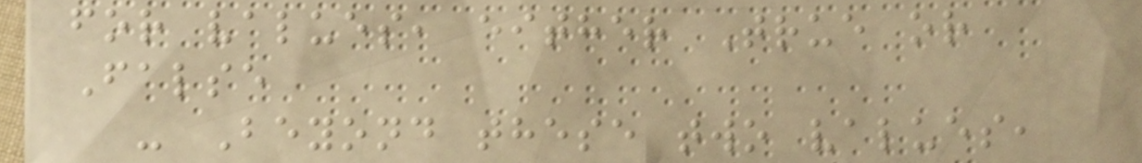for values, either True or
False
- Beyond these two values,
